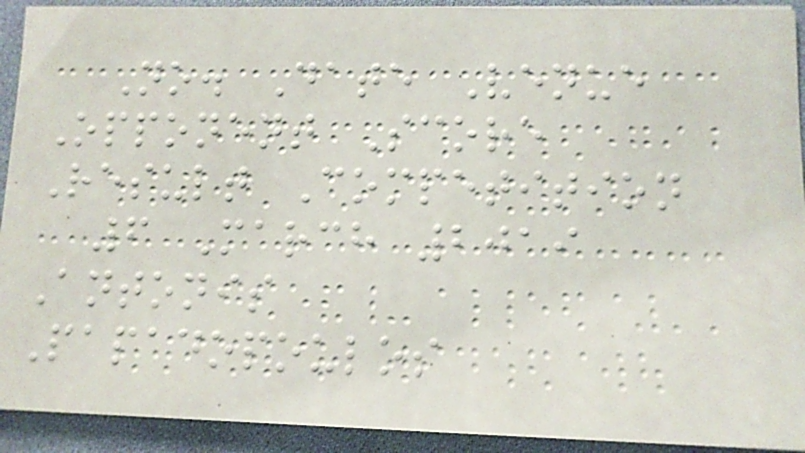No. Date Venue
Opponent Score
Result Competition
6 March 2019
Antonis
Papadopoulos
